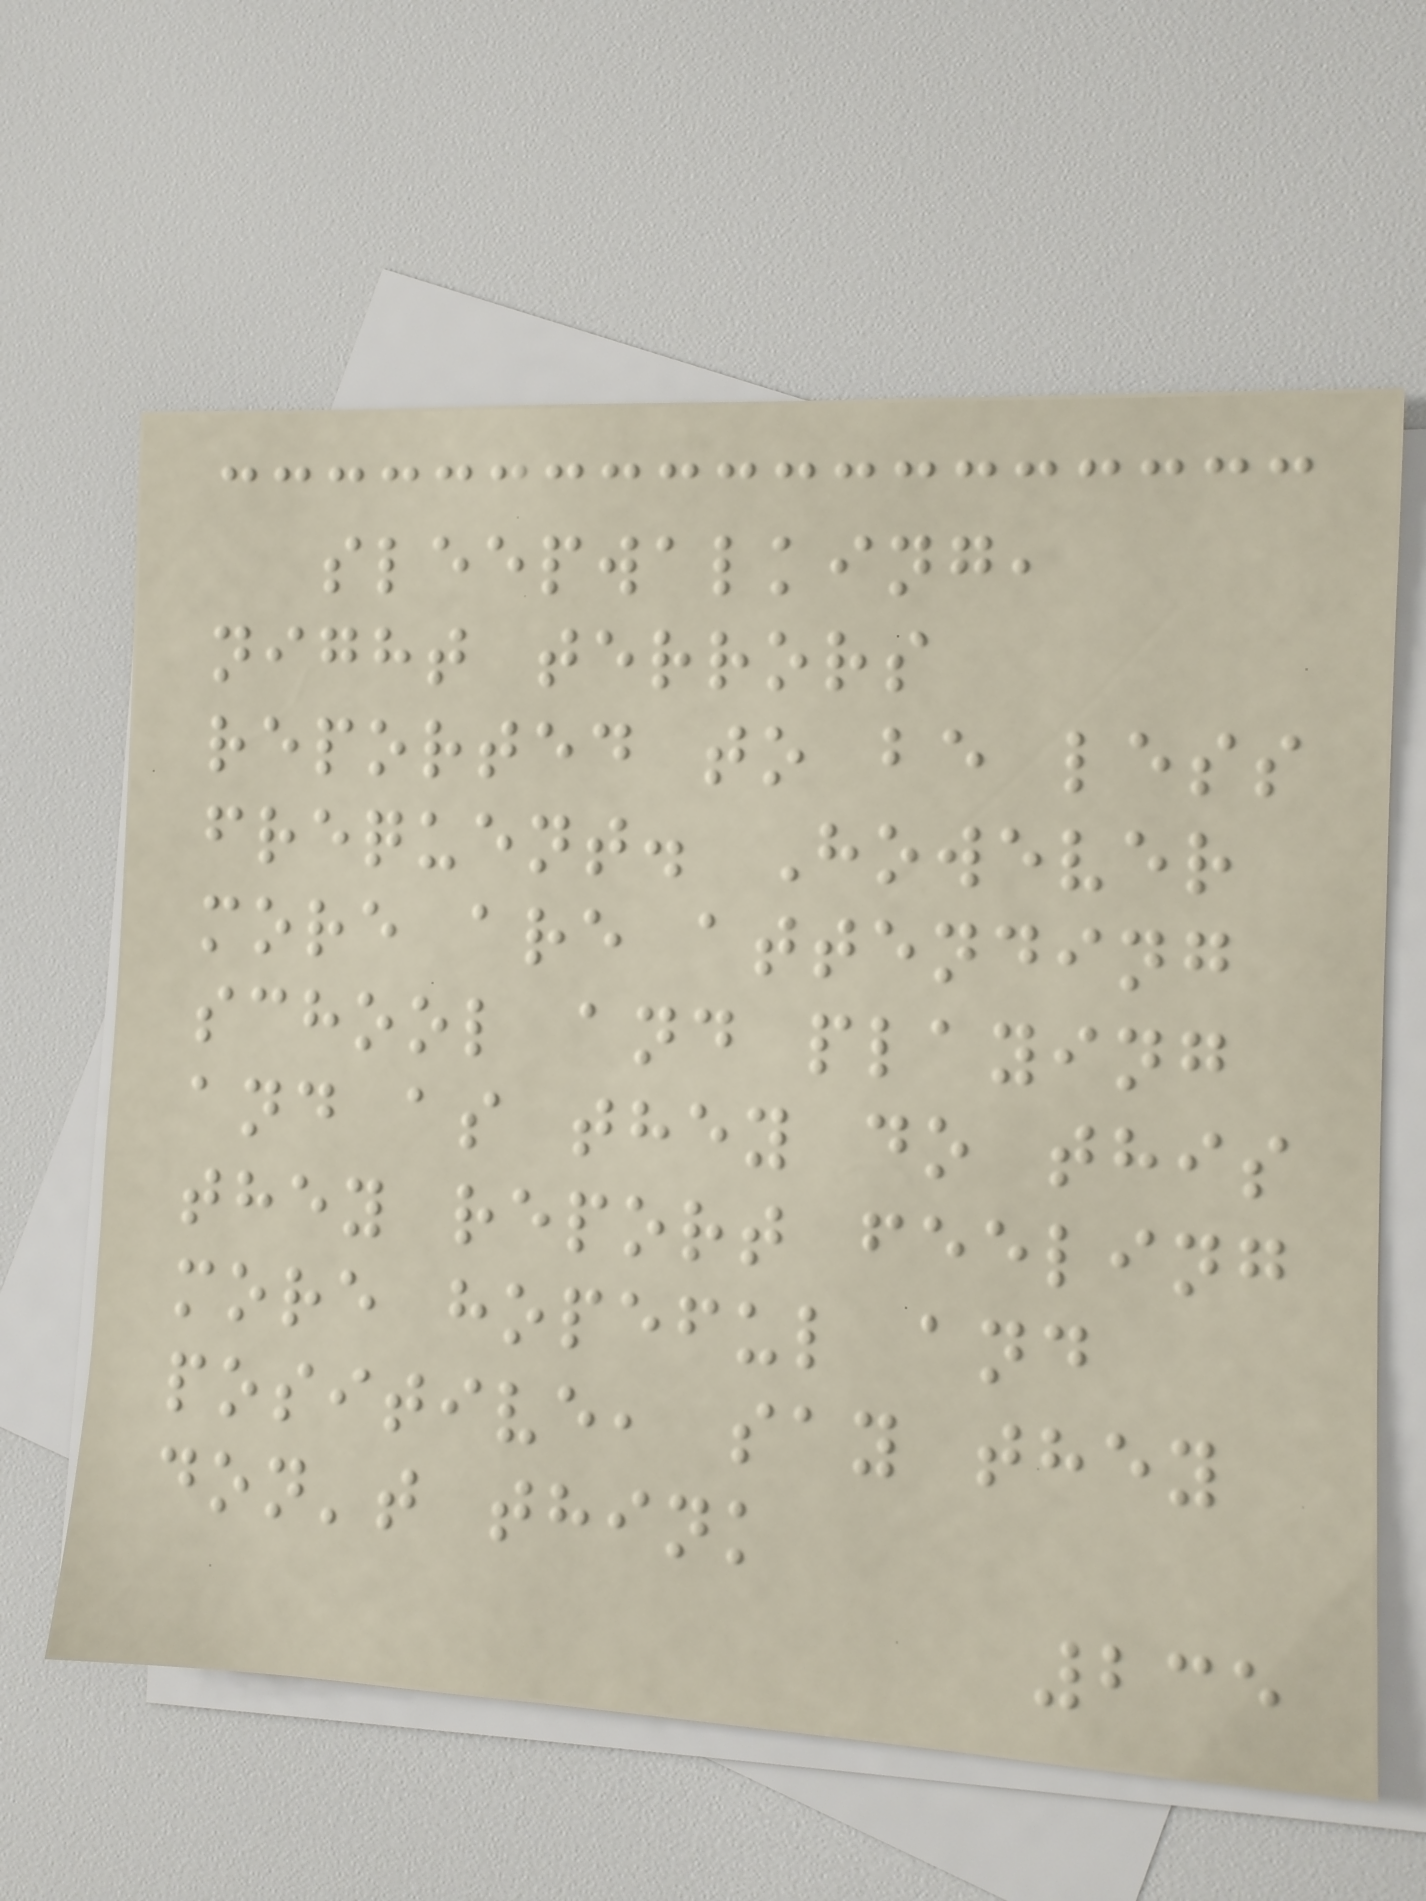sleepwalking,
night terrors
reported to be less
frequent. However
more are attending
school and playing
and as they do this
they report feeling
more hopeful and
positive, say they
don't think
235
